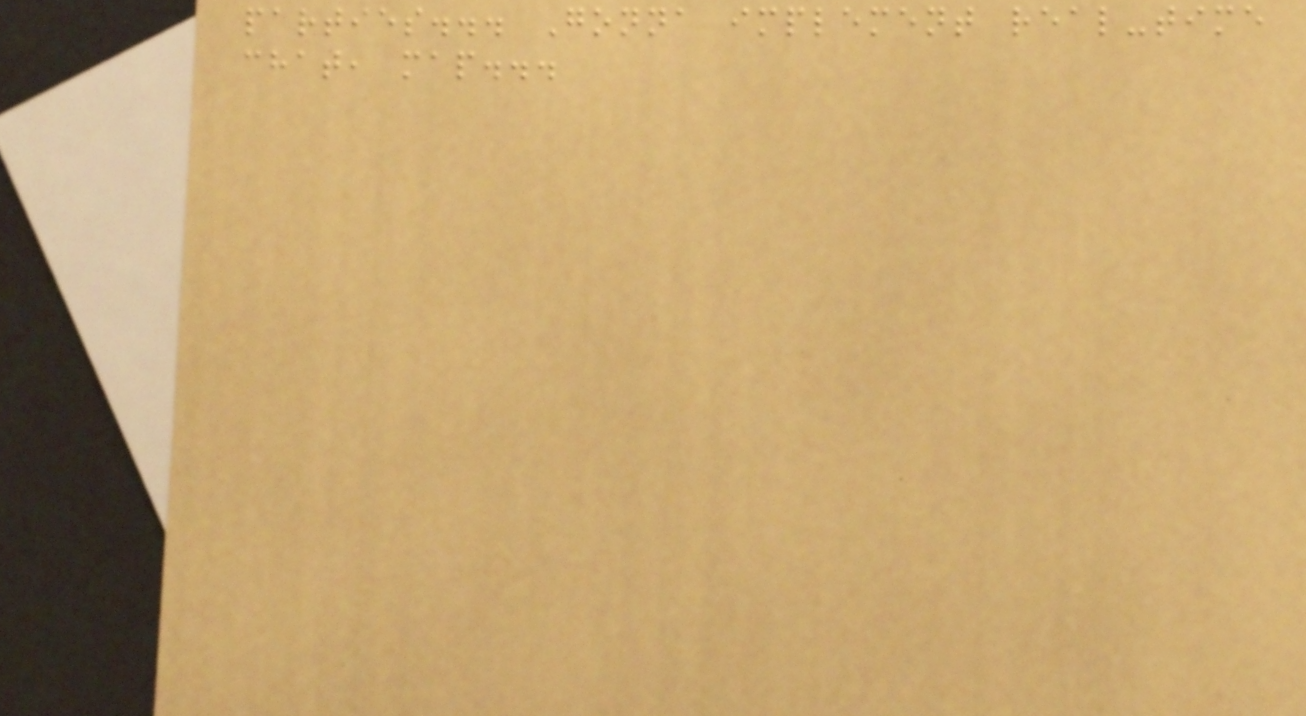parties... Gonna implement real-time
chat, map...
